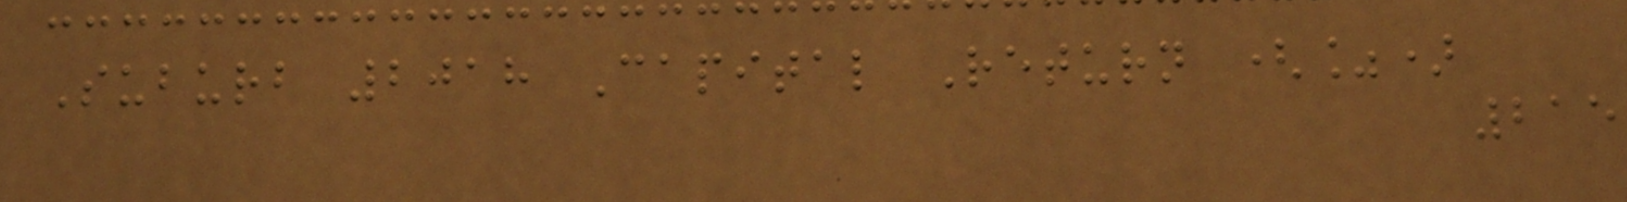Suburb 2018 Capital Return (%)
215
